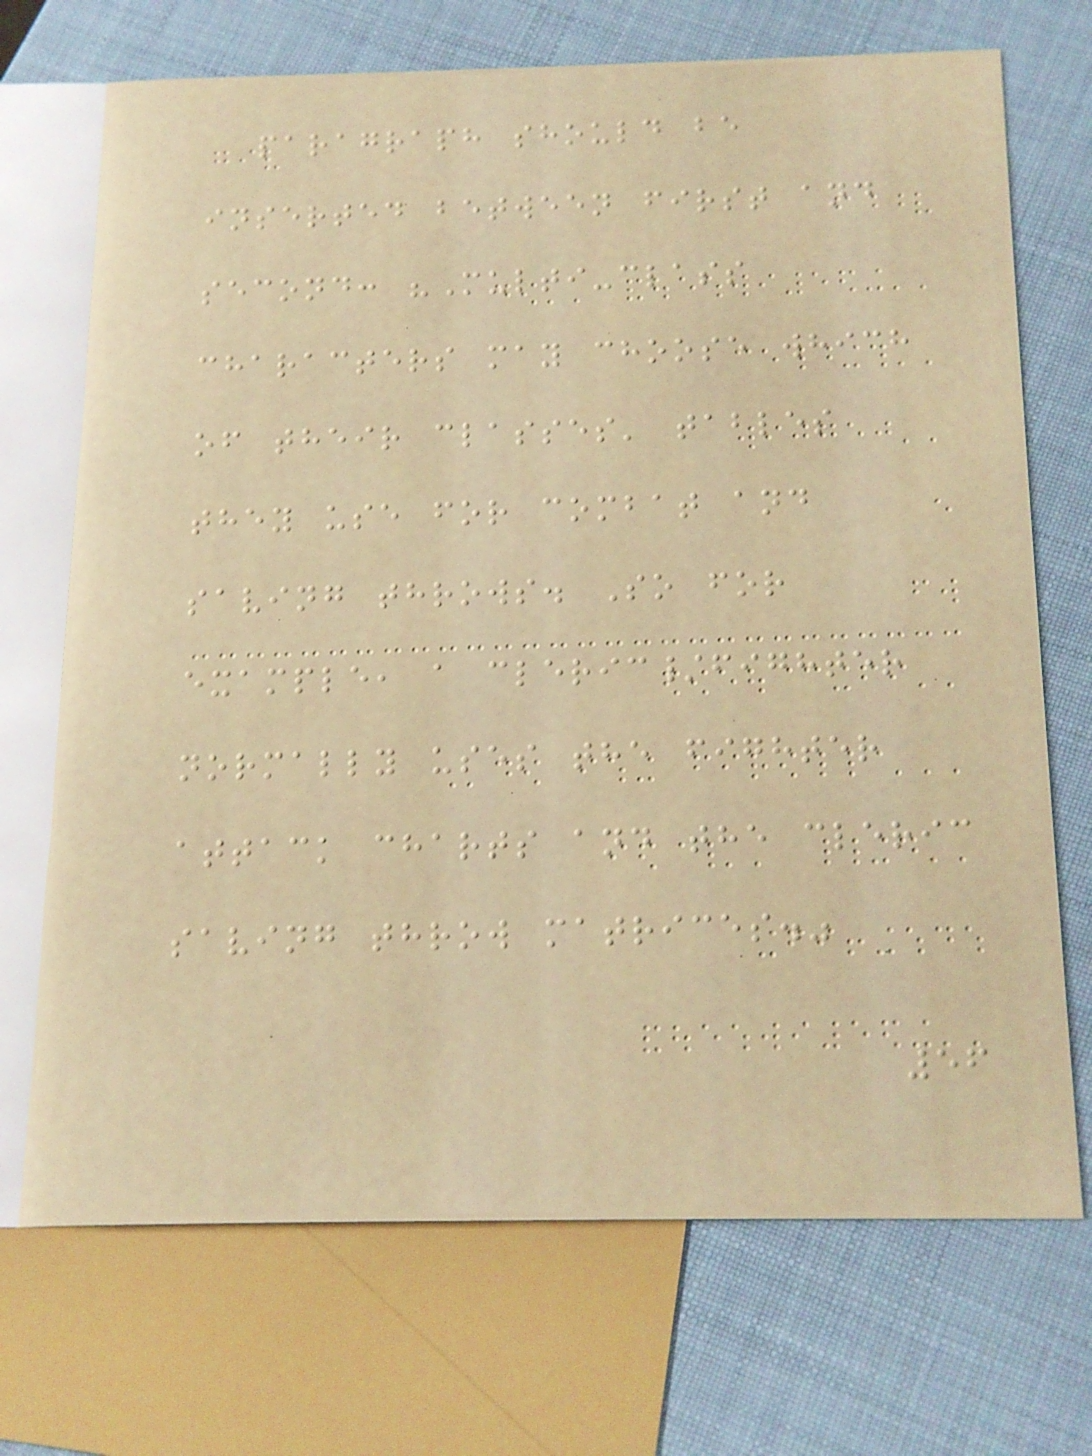paragraph should be
inserted between first and
second: "Multi-class
characters may choose which
of their classes' tables
they use for combat and
saving throws. So for
example, a cleric/fighter
normally uses the fighter
attack charts and the cleric
saving throw matrices."
56
